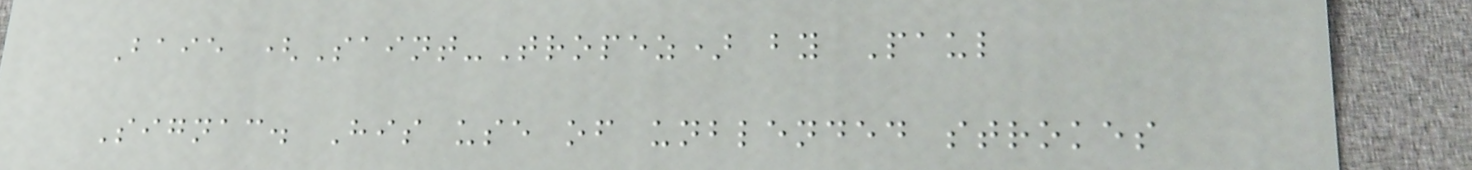Baie (Saint-Tropez) by Paul
Signac. His use of unblended strokes
